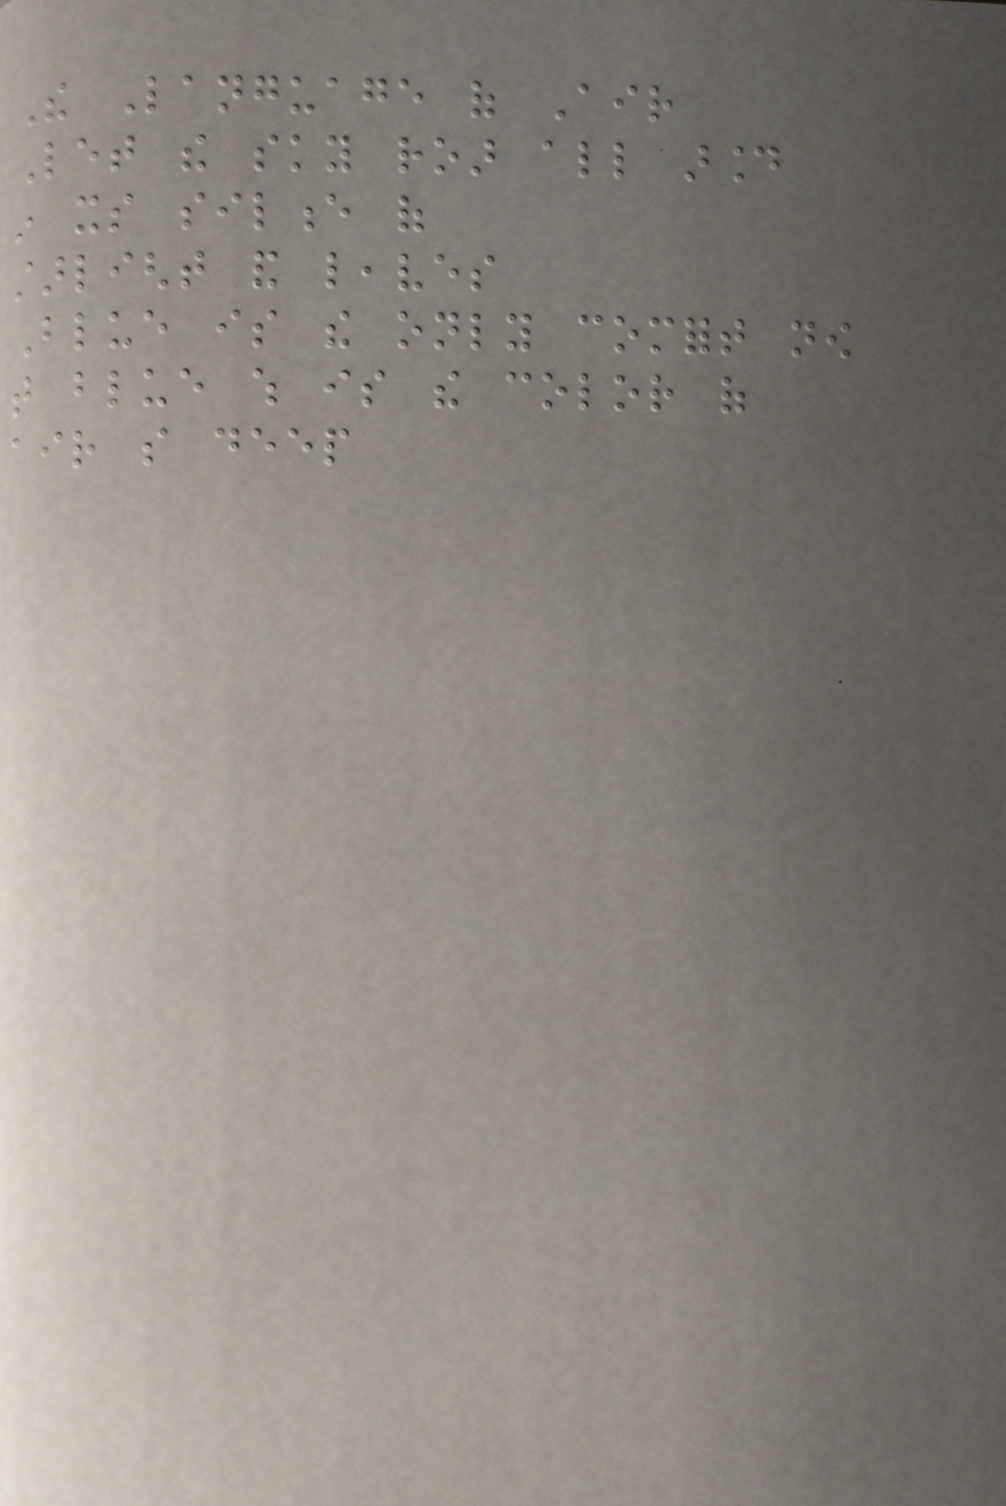The Language of Air
Let the sky roar all around
in its silence of
starlight and leaves
Blue is the only comfort now
that blue which is the color of
air so deep
